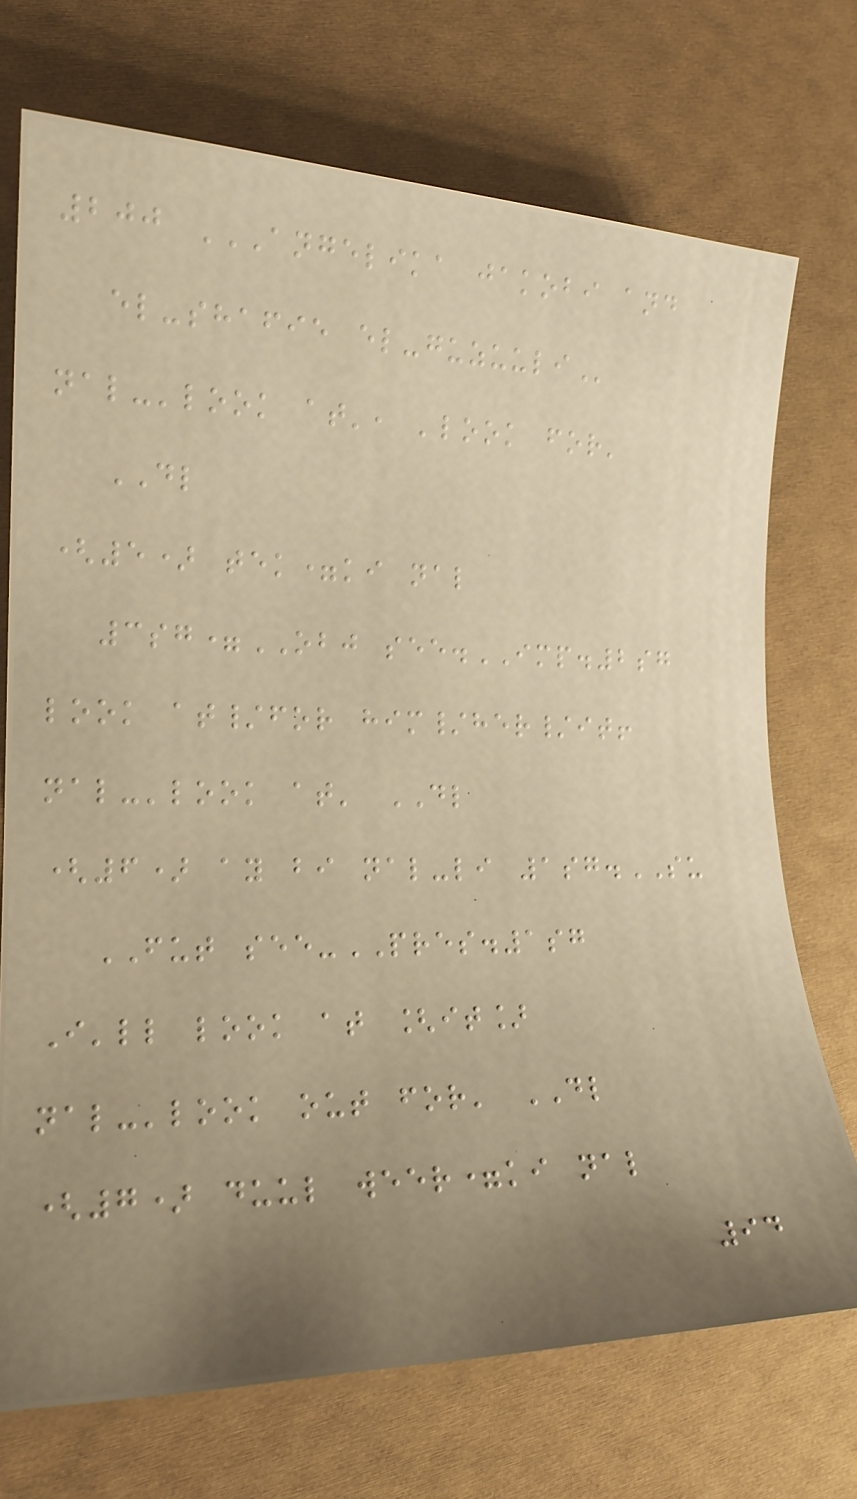200 ANGELIKA JAKOBI AND
EL-SHAFIE EL-GUZUULI
nal-'look at', 'look for'
DL
(5) tek=ki nal
3sg=OBJ see.IMP.2sg
look at/for him/her/it!
nal-'look at' DL
(6) ay bi nal-li 1sg.SU
FUT see-PRES.1sg
I'll look at [it]
nal-'look out for' DL
(7) duul weer=ki nal
94
